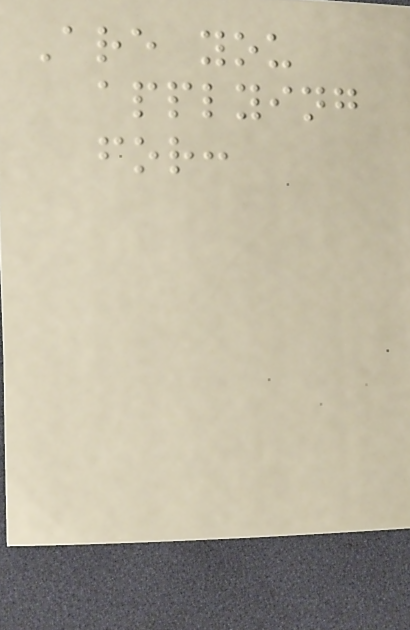Are you
applying
for:
